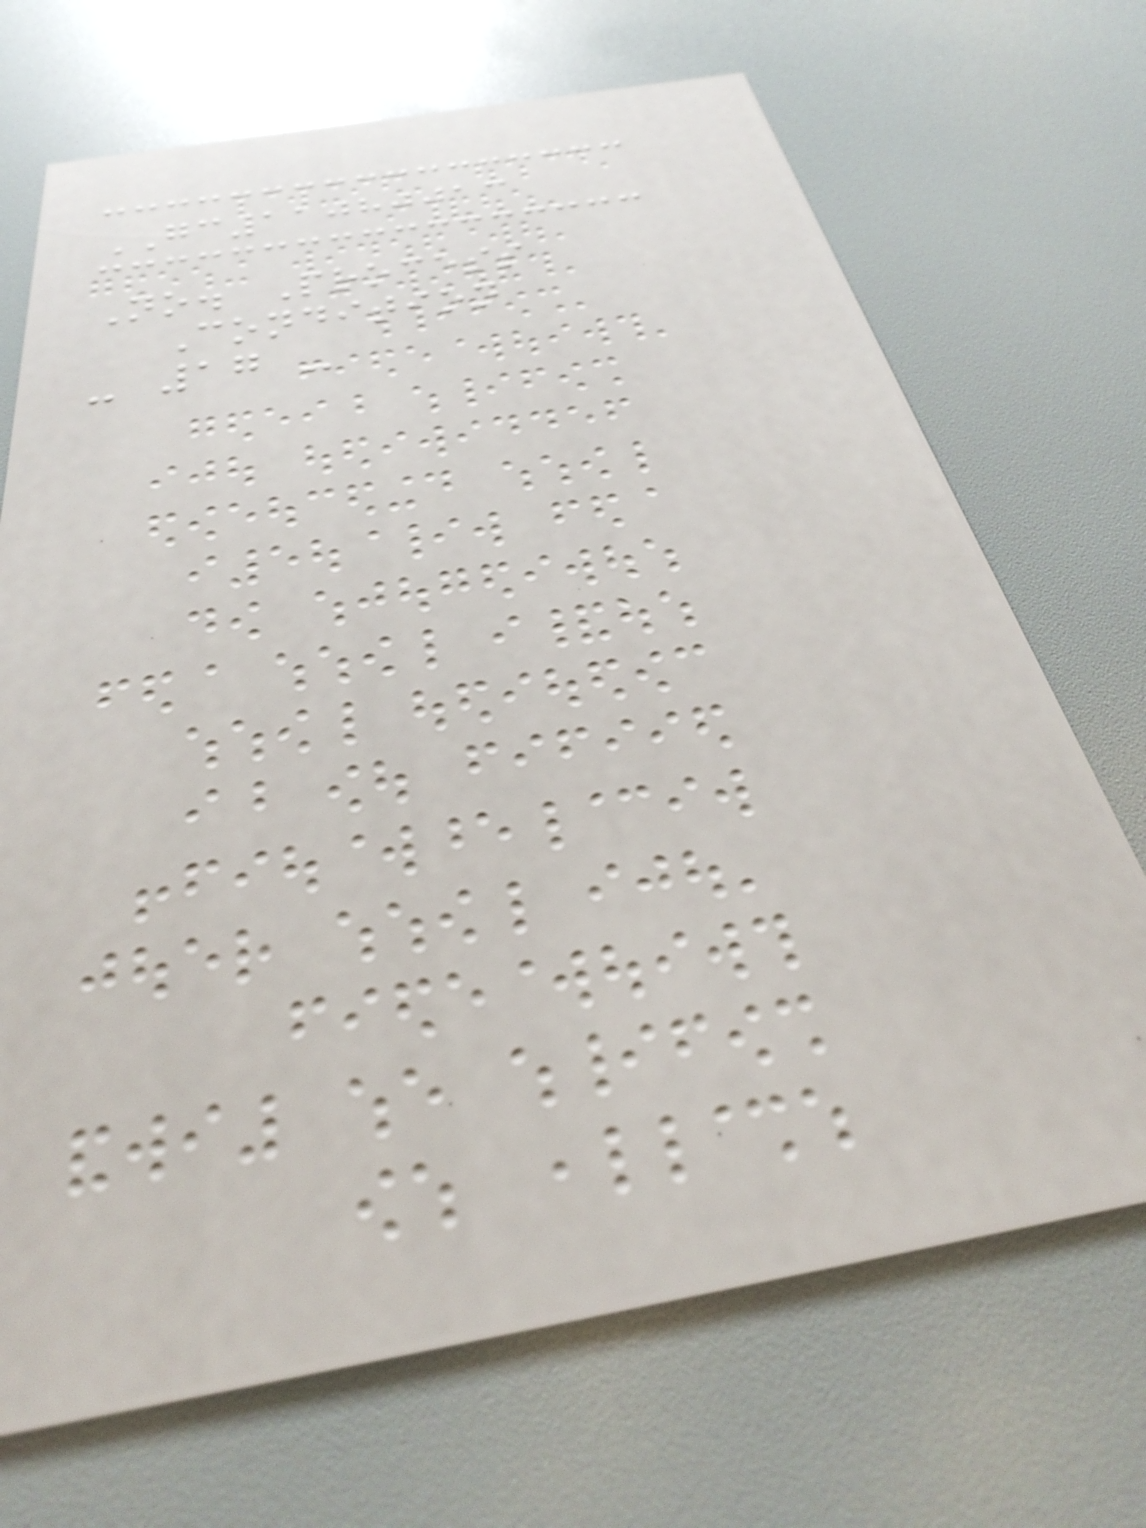GC11080013
No. Process
Condition
- 17 -
